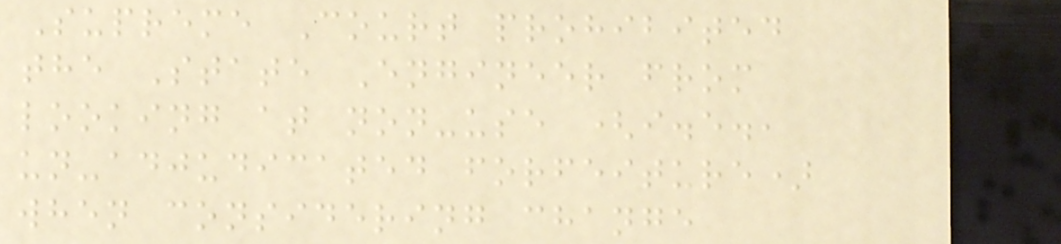Supreme Court prohibited
the State Engineer from
looking at non-use (i.e.,
un-adjudicated forfeiture)
when considering change
